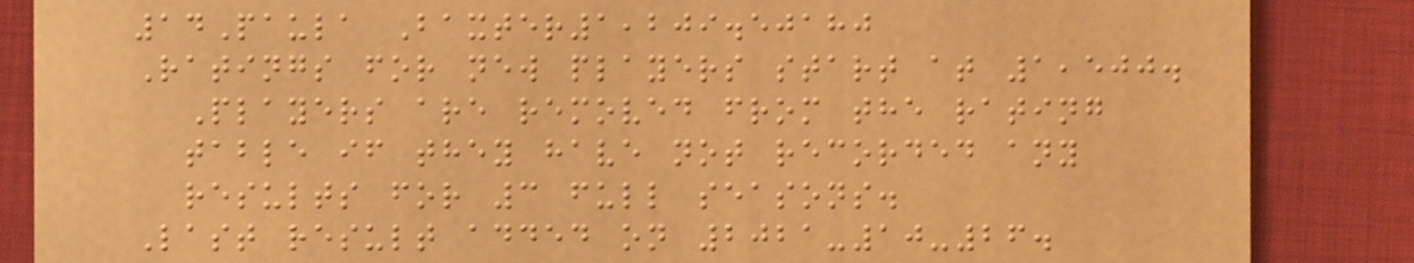14Paula Baxter1,209.50180
Ratings for new players start at 1,500.
Players are removed from the rating
table if they have not recorded any
results for 3 full seasons.
Last result added on 2021-10-26.
